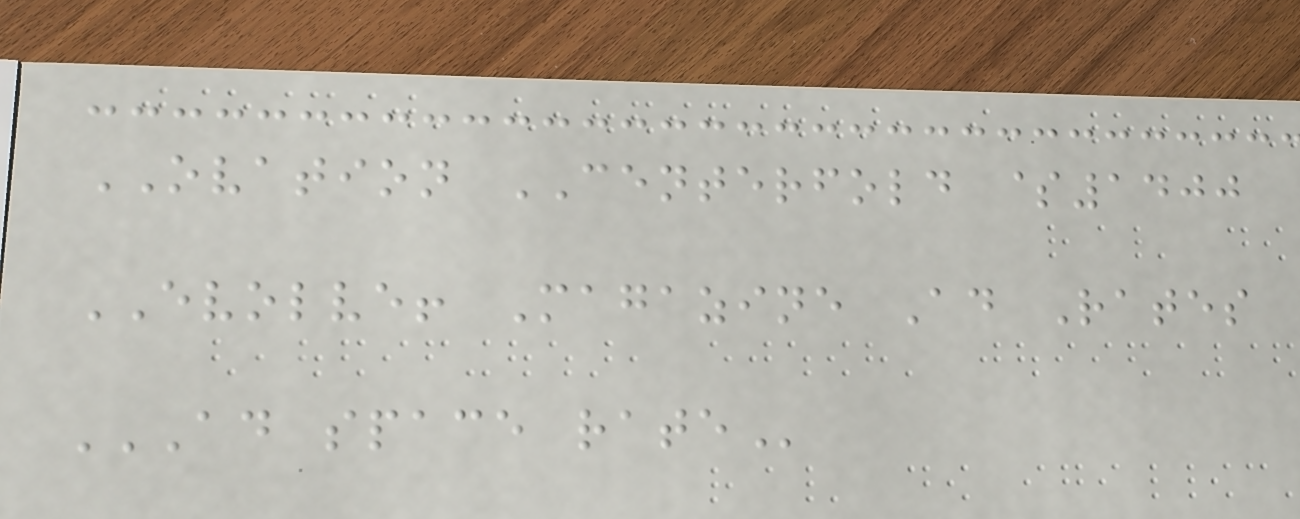OVATION CENTERFOLD $1400
EVOLVE! Magazine Ad Rates
AD SPACE RATE
